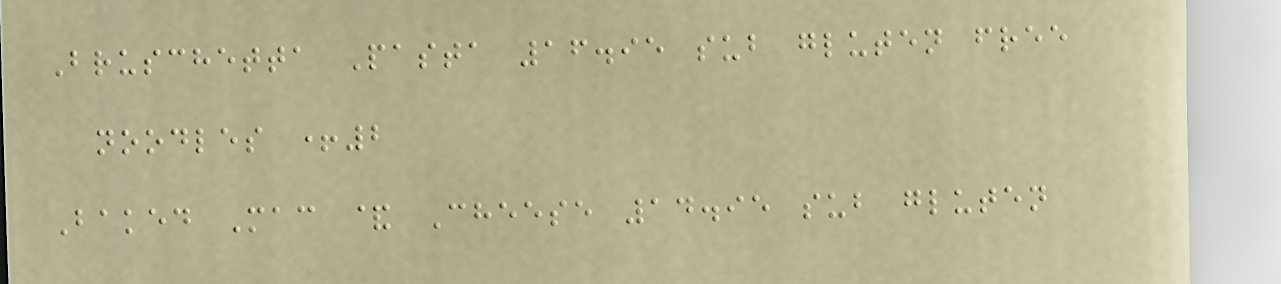Bruschetta Pasta 16.95 sub gluten free
noodles +2
Baked Mac & Cheese 14.95 sub gluten
